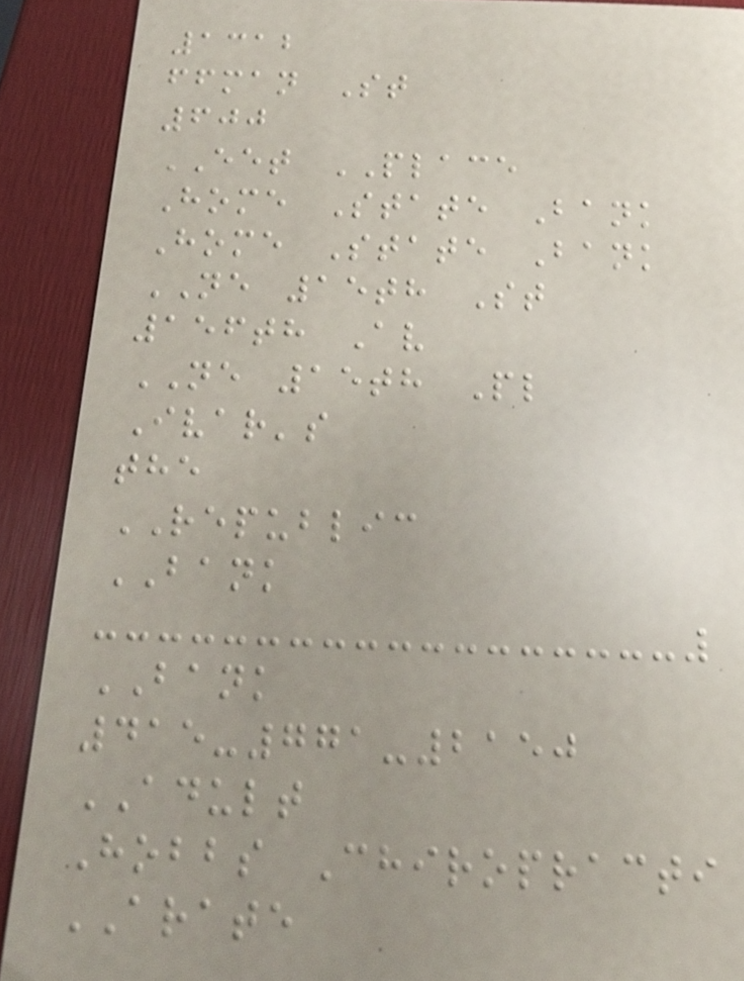1312
ffman St
600
EET PLACE
Home State Bank
Home State Bank
NE 15th St
156th Av
NE 15th Pl
Ivar's
the
REPUBLIC
BANK
BANK
415-771-2150
ADULT
Hobbs Chiropracti
ARATE
